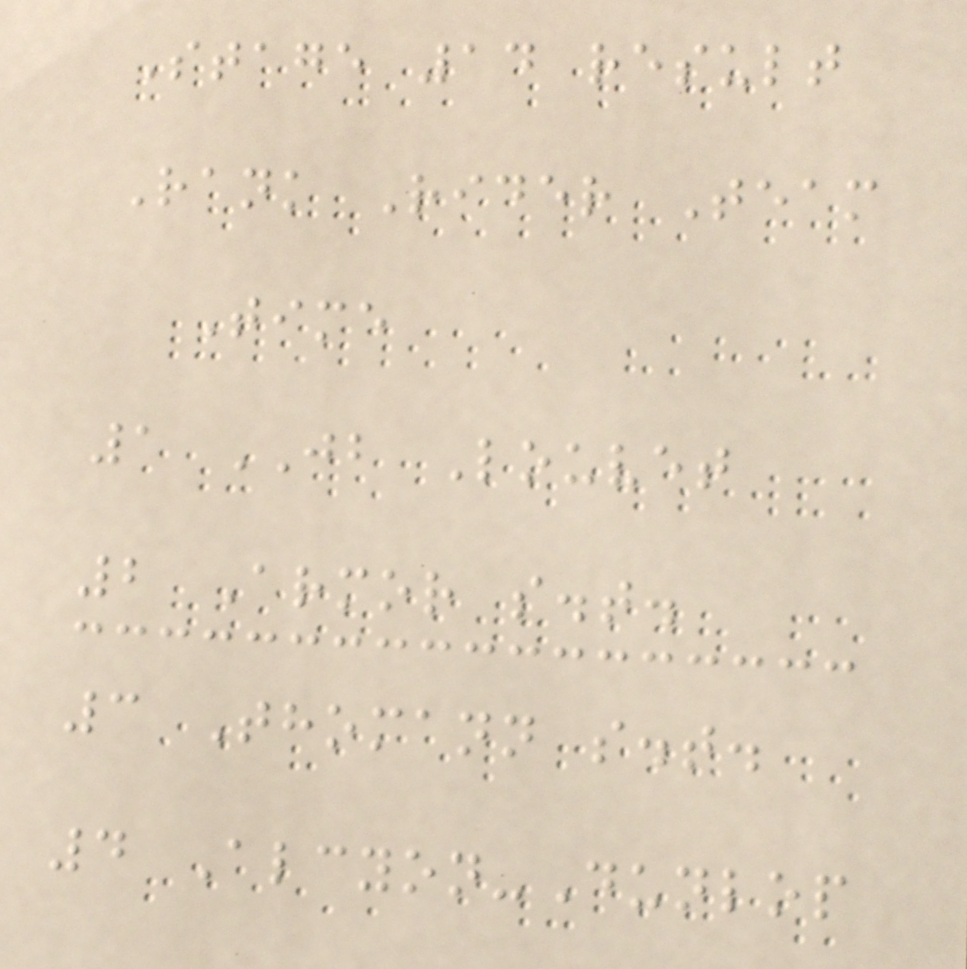Stage 14 result
Rank Rider Team
Time
1 JB Louvet
2 Armor s.t.
3 Thomann s.t.
4 Alcyon-Dunlop
